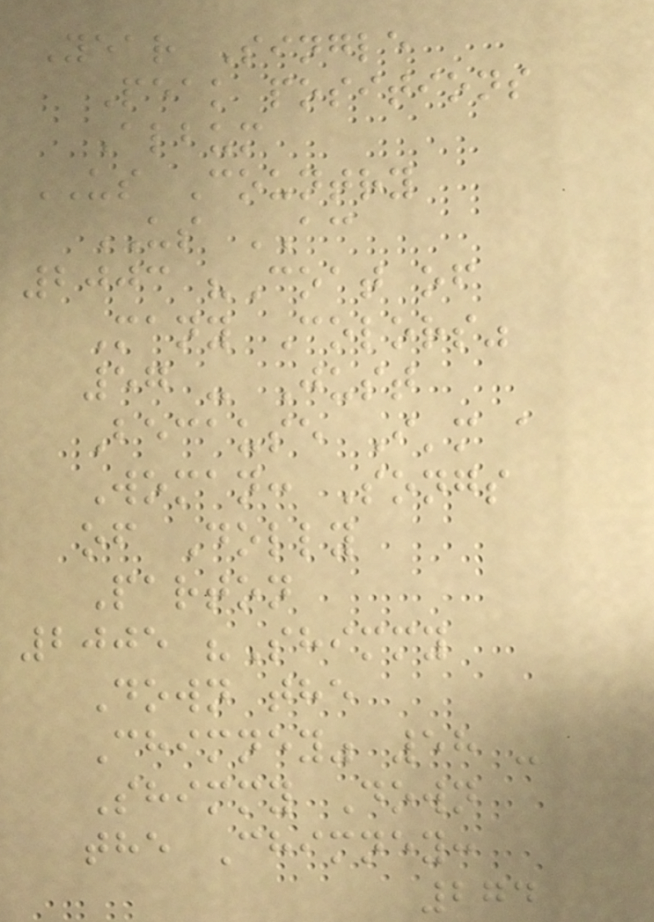Year Single
Peak positions
Album
US Country
US AC
2003 "Coat of
Many Colors"
57 - Just
Because I'm a
Woman: Songs
of Dolly
Parton
2005 "Shimmy
Down the
Chimney" 58 -
Shimmy Down
the Chimney:
274
